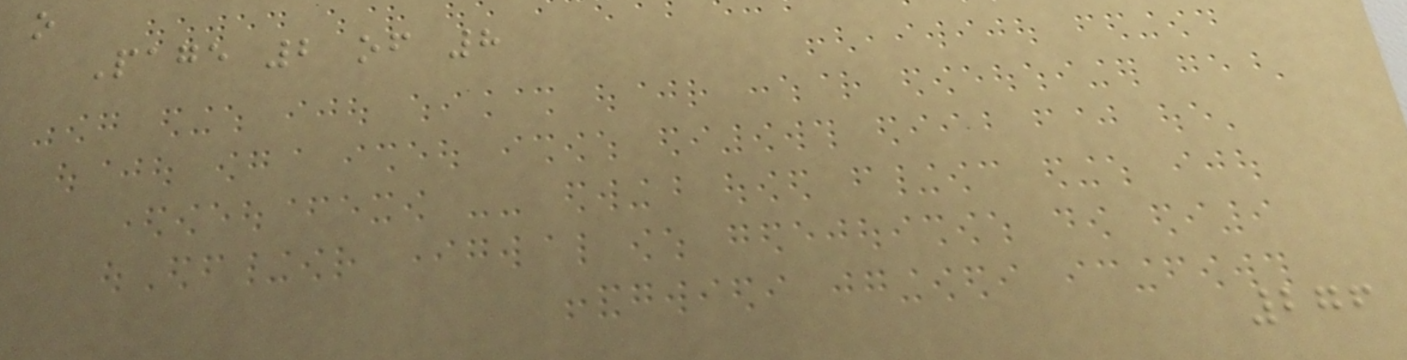o
Page 2 of 8
276
